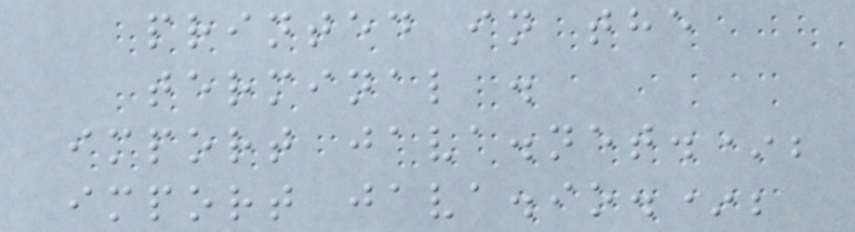printed in the
terminal .
import java.net.*;
import java.io.*;
